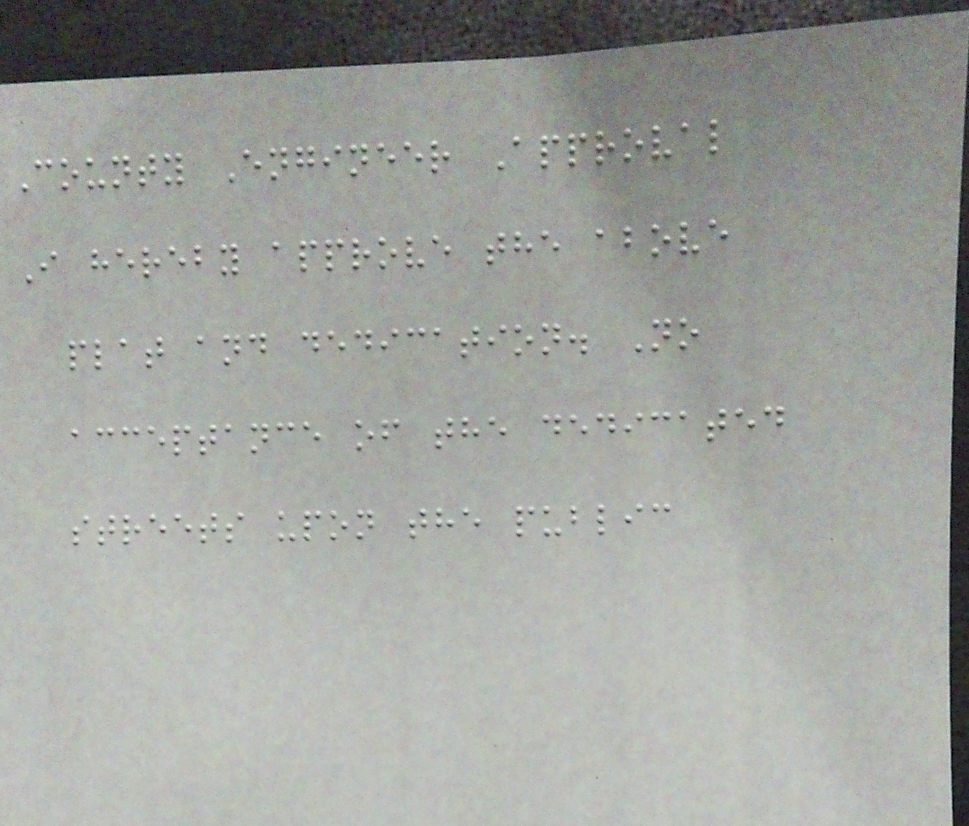County Engineer Approval
I hereby approve the above
plat and dedication. No
acceptance of the dedicated
streets upon the public
